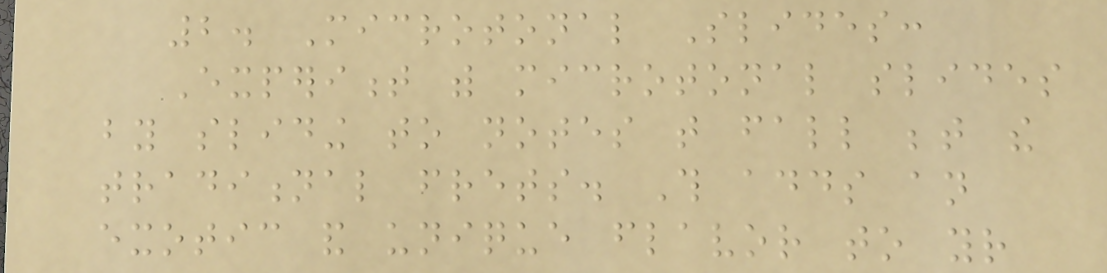2. Microtonal Slides:
Experiment with microtonal slides
by sliding to notes that fall between the
traditional frets. This adds an
exotic and unique flavor to your
